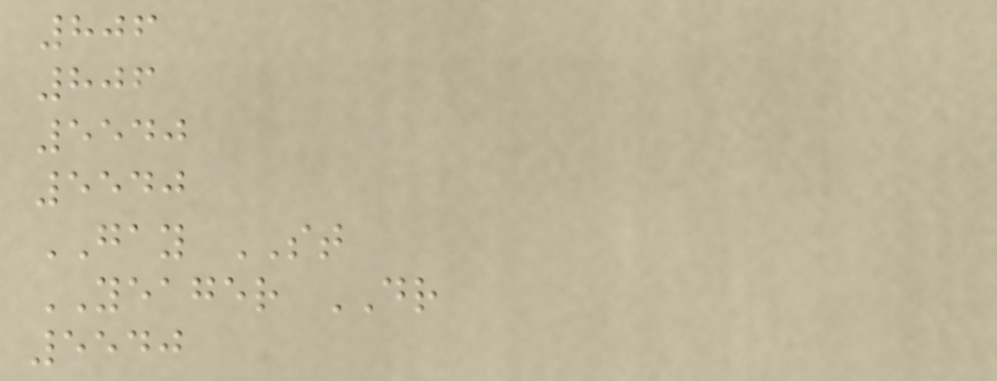806
806
5540
5540
GAY ST
YEAGER DR
5540
